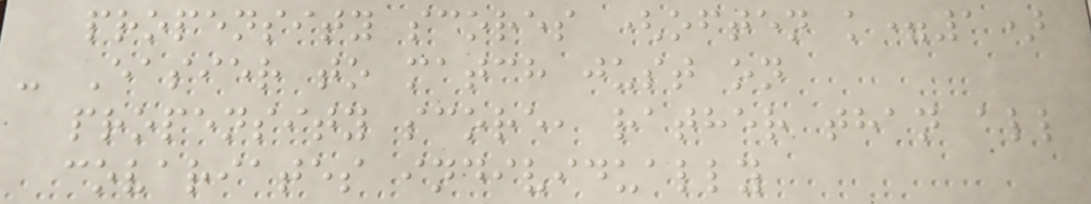propensity scores (often k=1)
- Easier to match just on
propensity score, rather than all
covariates individually
